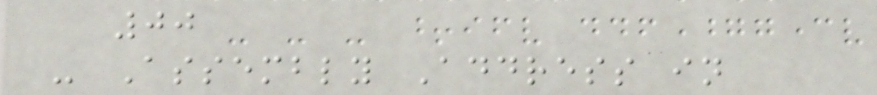00
- Assembly Address in
